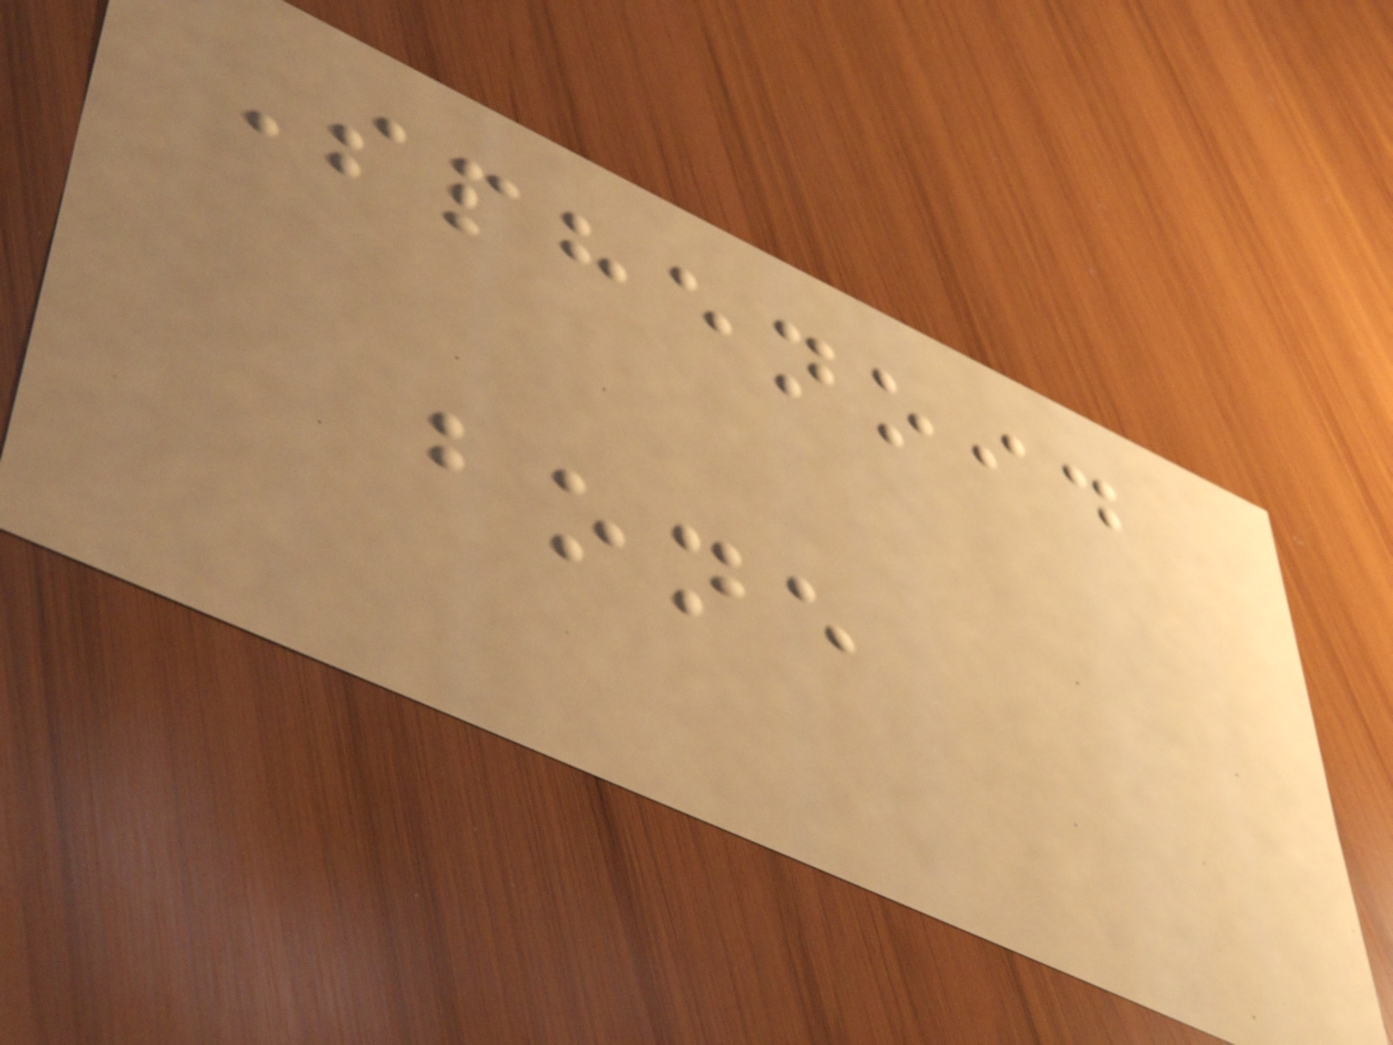Sphenoid
bone
